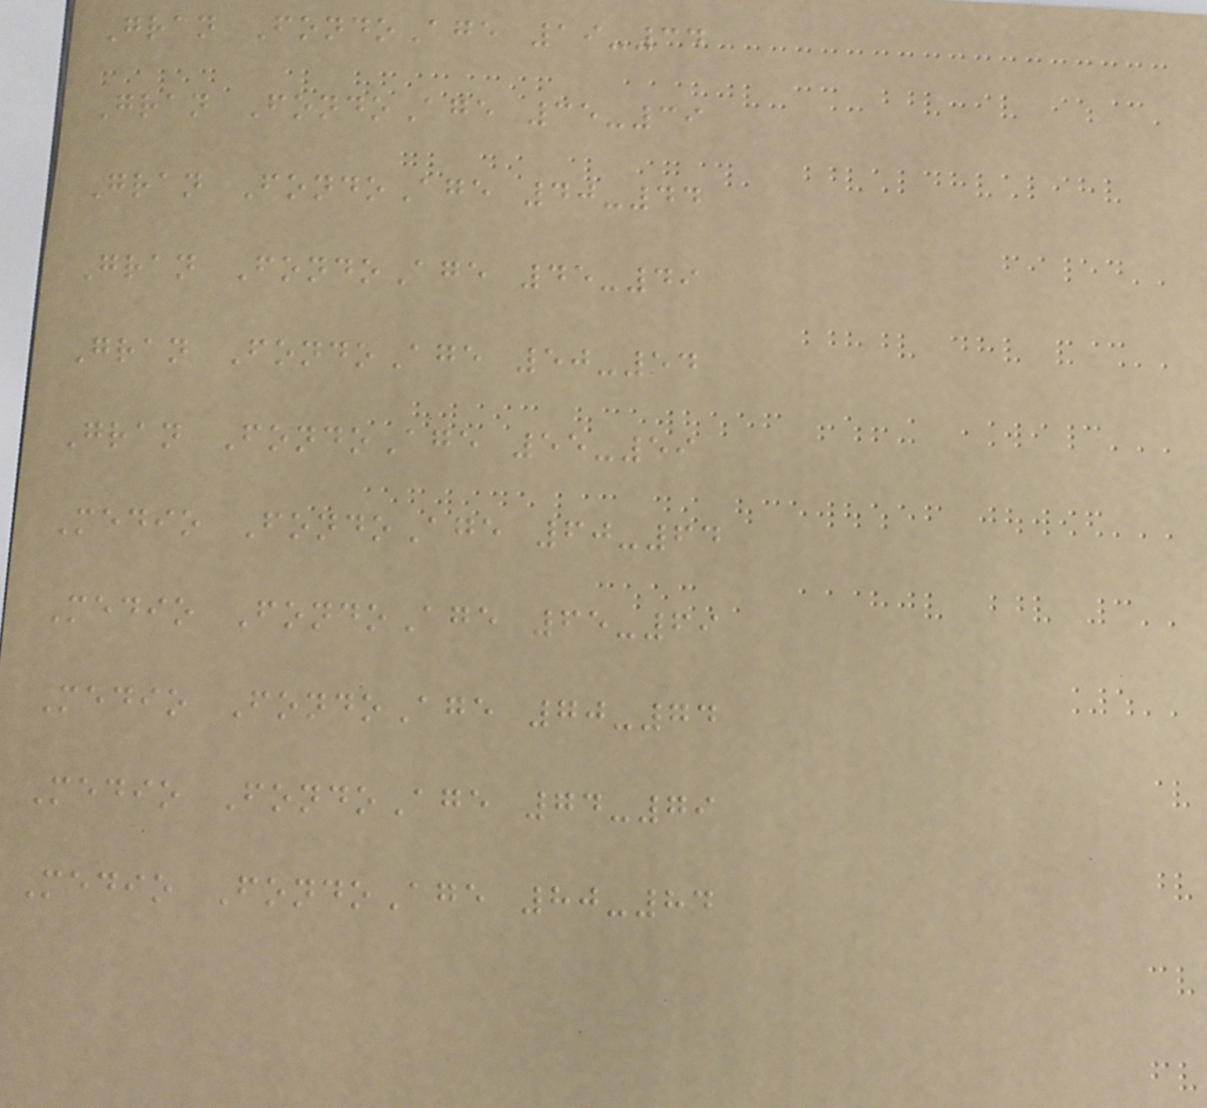Gran FondoAge 19-34
Gran FondoAge 35-39
Gran FondoAge 40-44
Gran FondoAge 45-49
Gran FondoAge 50-54
Gran FondoAge 55-59
Medio FondoAge 60-64
Medio FondoAge 65-69
Medio FondoAge 70-74
Medio FondoAge 74-79
Medio FondoAge 80-84
